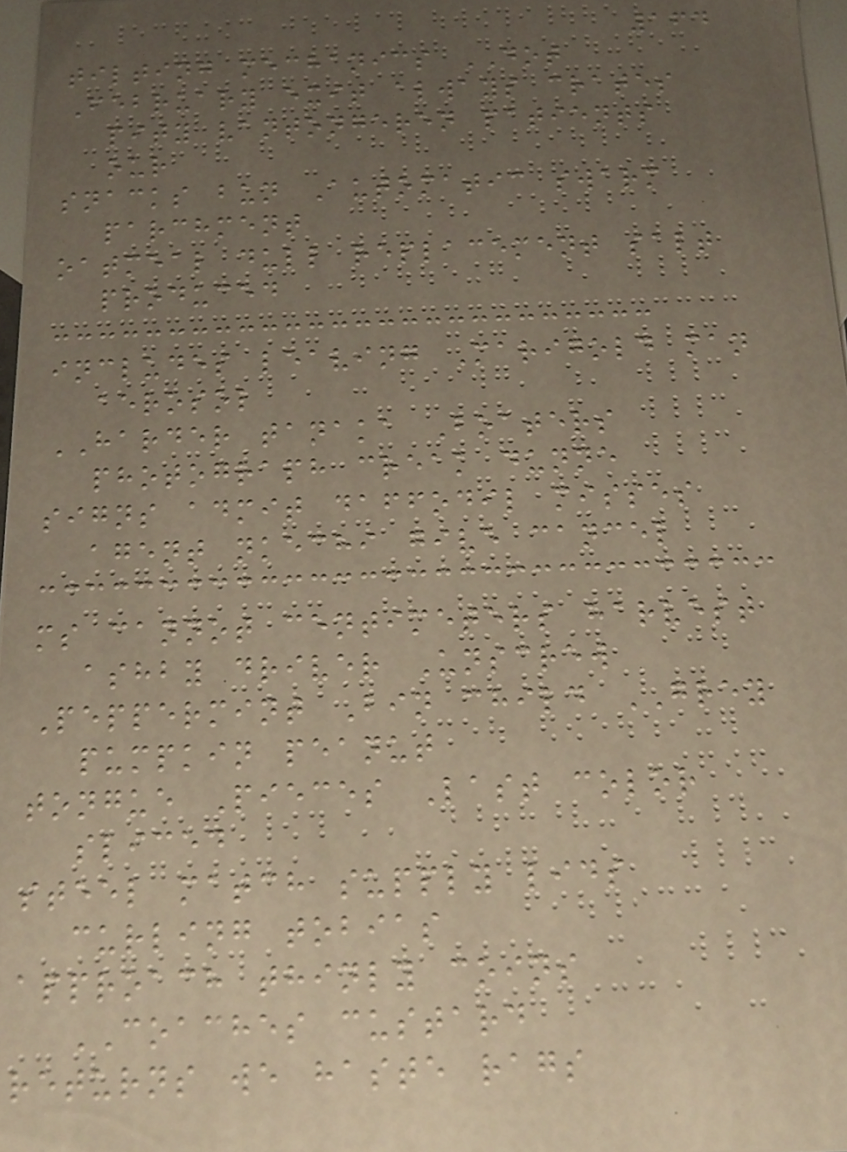164
tilting mechanics DOT
February exit always crates
pity vantongeren patients
our
snacks bun Automatic swarm
parchment
oatmeal dull replacement salt
produced
includes leaving Marigold man
aerosol
HARDER tanaka Boaters
photograph creak dunne
signs admit daffodil misses
agent nkechi give cancel
ms cannot centimeters harvest
ashby driver Unscrew
Peppermint Bin child GREY
pumpkin peanut
tongue Pieces Last color
sliced
steel match supply lids
curling tobias
approach thinly coins
COACHES custard
returns we haste rags
